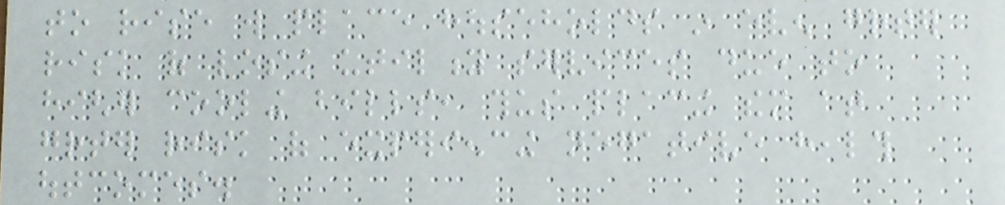to rise will place households in even greater
risk of losing utility services due to
higher cooling bills, thus placing them at
greater risk of experiencing negative health
outcomes.
